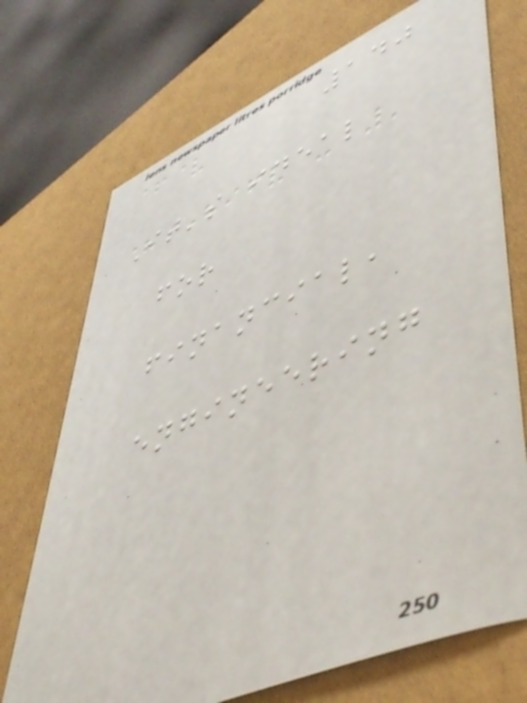140
It's ideal
for
financial,
engineering
